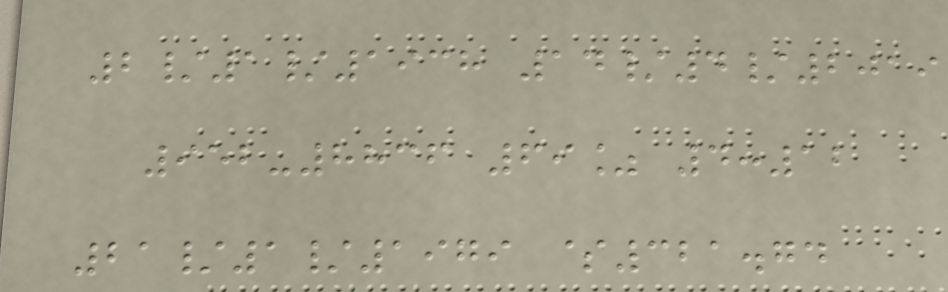2/1/1938 14/4/2019
952-8836 69% 4:12
21/1/1979 $321.74
